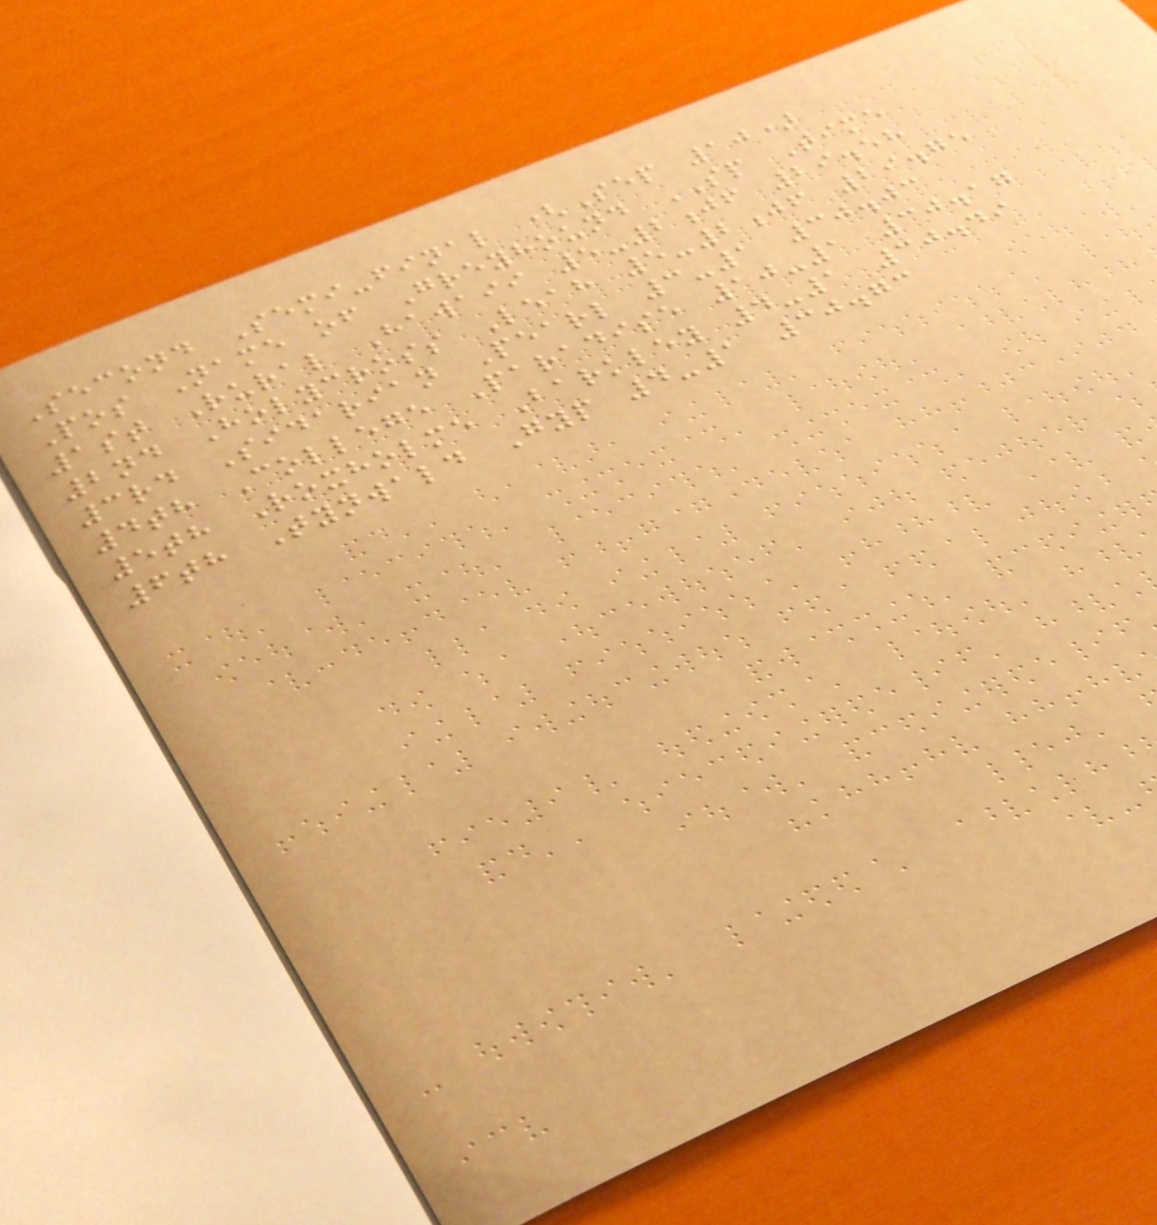Second Semi-final (Sep 10)
Pos Name of Greyhound SP Time
1st Rural Hawaii 5-2jf 29.58
2nd Holycross Leah 5-2jf 29.75
3rd Sidarian Pearl 3-1 30.03
4th College Paradise 10-1 30.17
5th Roxholme Barkley 4-1 30.49
6th Tynwald Gyp 4-1 30.73
